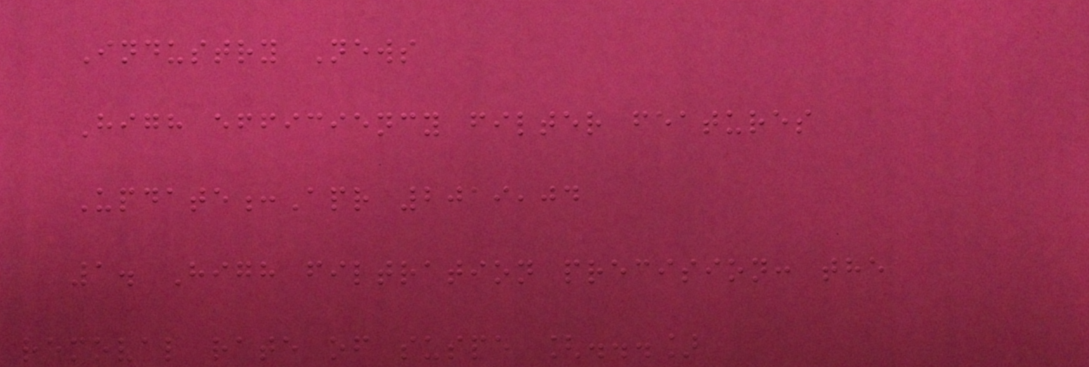Industry News
High efficiency filter features
Update:Apr 2019,04
1. High filtration precision: the
removal rate of suspe [...]
